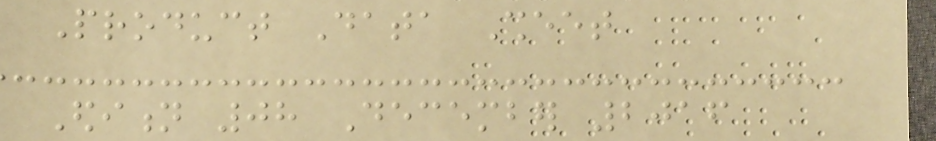Product Data Sheet
Edition 08 December 2016
